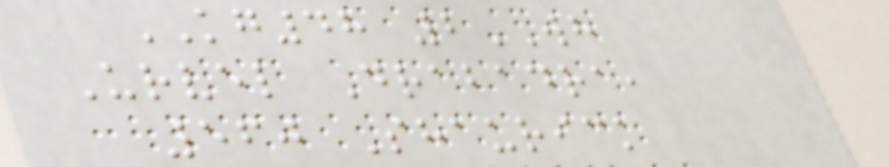KG48 2WH
Urvel Drabadra,
560 Shaurick
